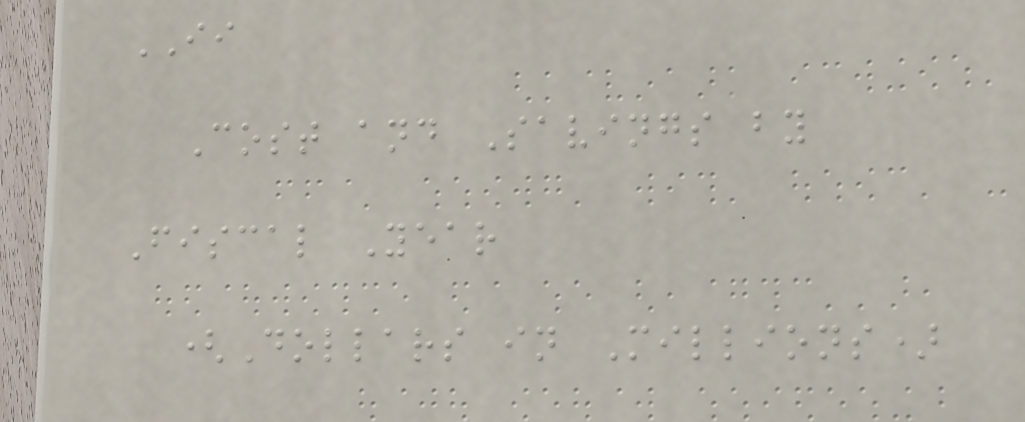II
Cost and Savings by
Fiscal Year
(Dollars in Millions)
